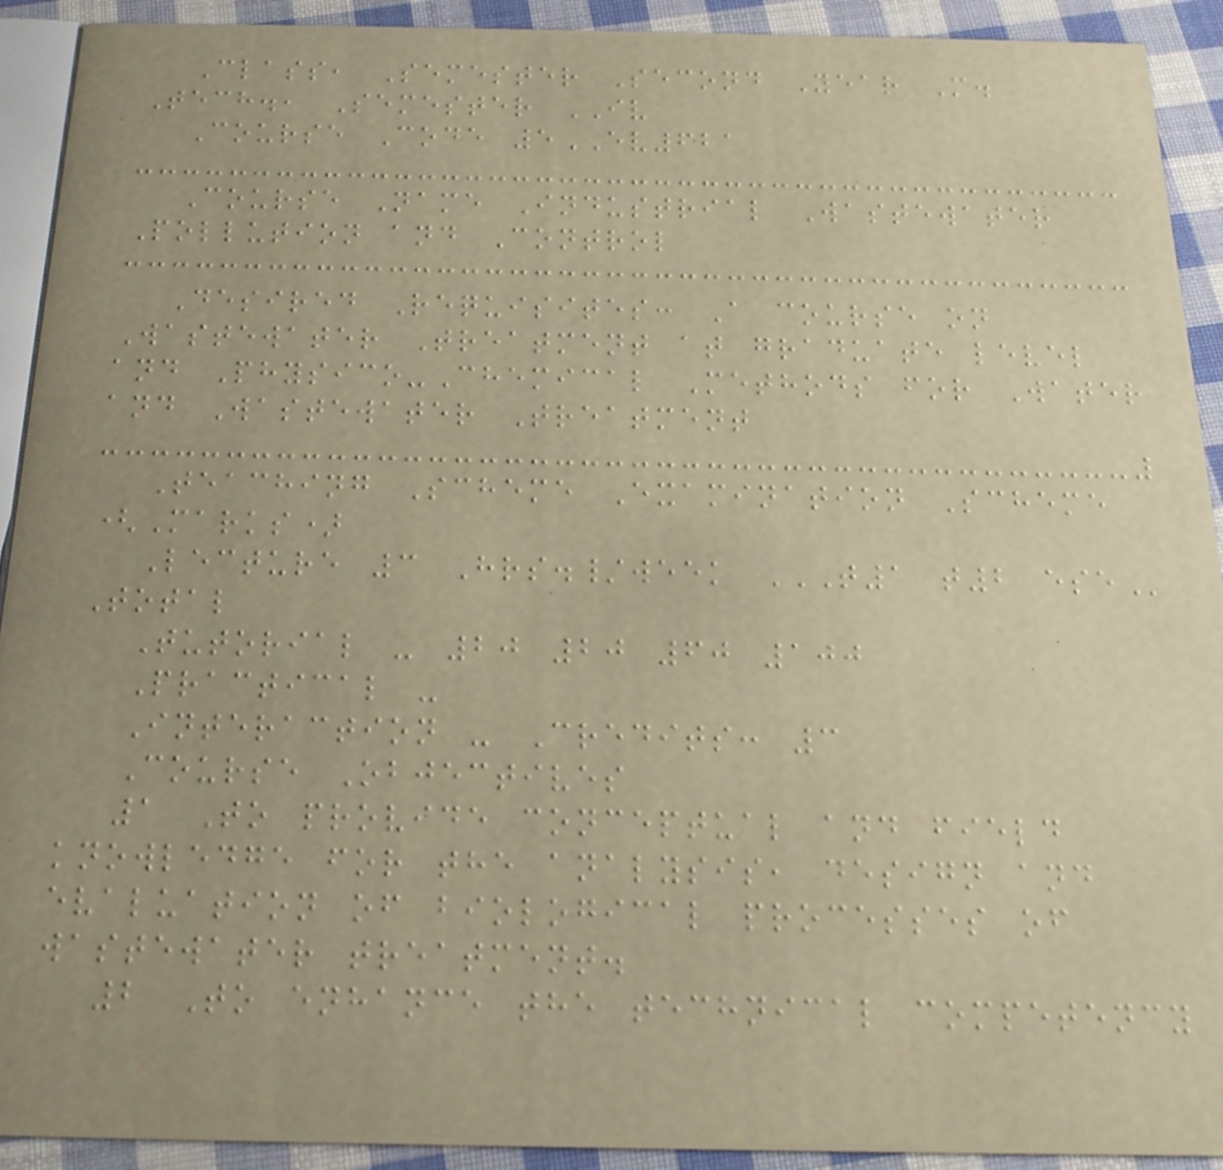Class, Semester Second Year M.
Tech., Semester IV
Course Code 5EV621
Course Name Industrial Wastewater
Pollution and Control
Desired Requisites: A course on
Wastewater Treatment at graduate level
and Physico-Chemical Methods for Water
and Wastewater Treatment
Teaching Scheme Examination Scheme
(Marks)
Lecture 3 Hrs./week T1 T2 ESE
Total
Tutorial - 20 20 60 100
Practical -
Interaction - Credits: 3
Course Objectives
1 To provide conceptual and field
knowledge for the analysis, design and
evaluation of biological processes of
wastewater treatment.
2 To enhance the technical competency
